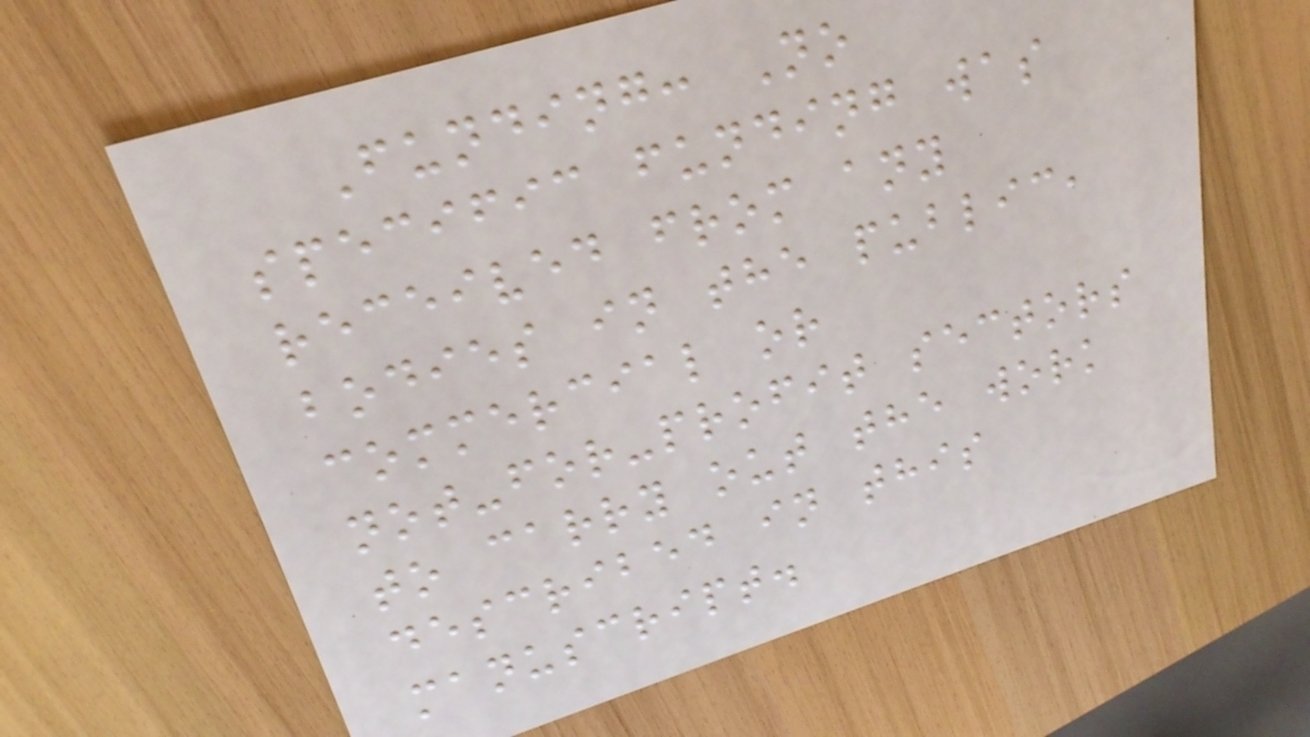Funding: No
specific funding was
received from any
bodies in the public,
commercial or
not-for-profit sectors
to carry out the work
described in this
manuscript.
